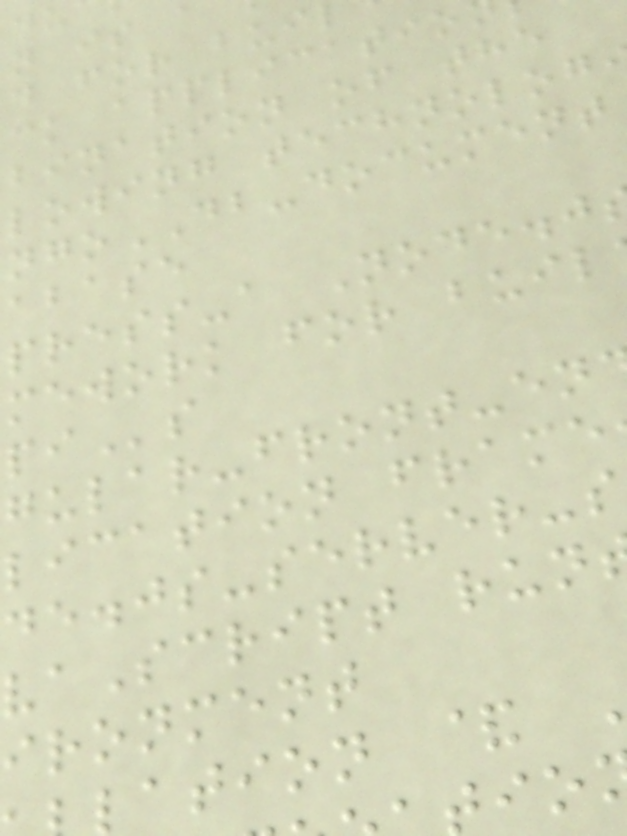d for bui
ck applicatio
bination of the
lowing technolog
ngoDB-document
abase
press-a Node.j
mework for buil
lication frame
vaScript run
ironment
ation &
